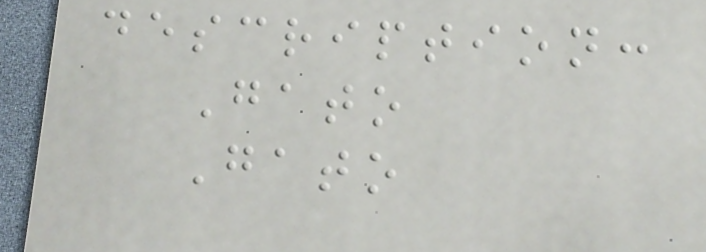description:
Gato
Gato
